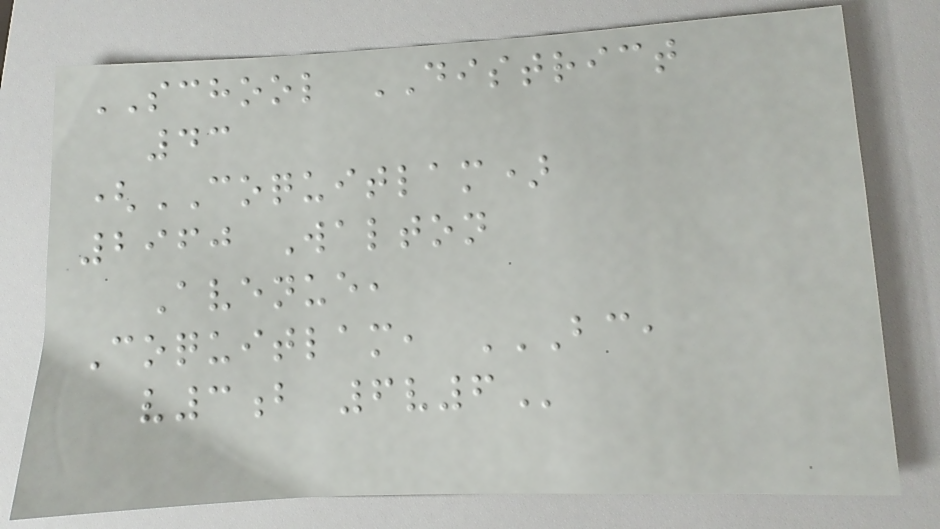SCHOOL DISTRICT
43
(COQUITLAM)
2960 Walton
Avenue,
Coquitlam, BC,
V3B 6V6
